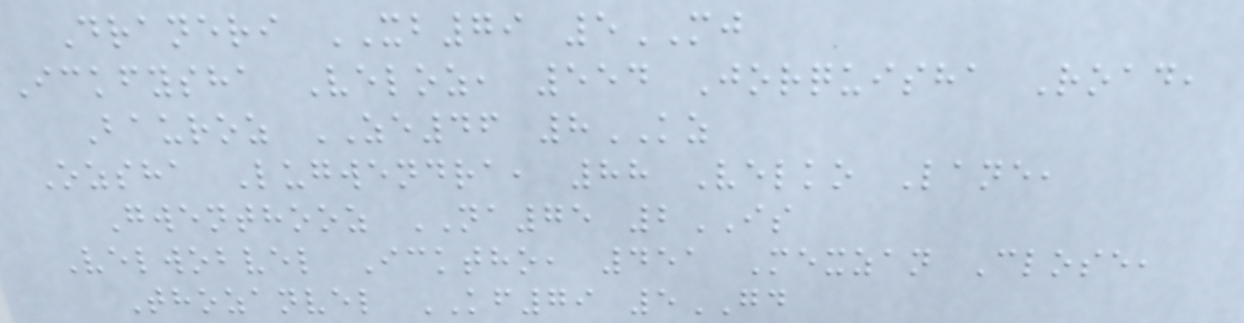Draneri XB79 5MJ
Ickfysha Veloz, 554 Jorquisha Road,
Bauroz ZE46 8KZ
Ozsha Lugwendra, 88 Velko Lane,
Gwenthooz NA75 2IS
Velwobvel Icktho, 451 Mexzan Close,
Thozanvel KF79 5GD
